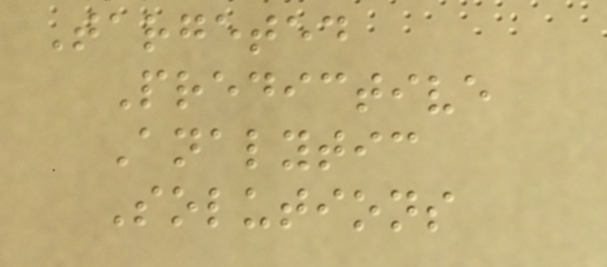Targeted
Predictive
Analytic
Solutions
